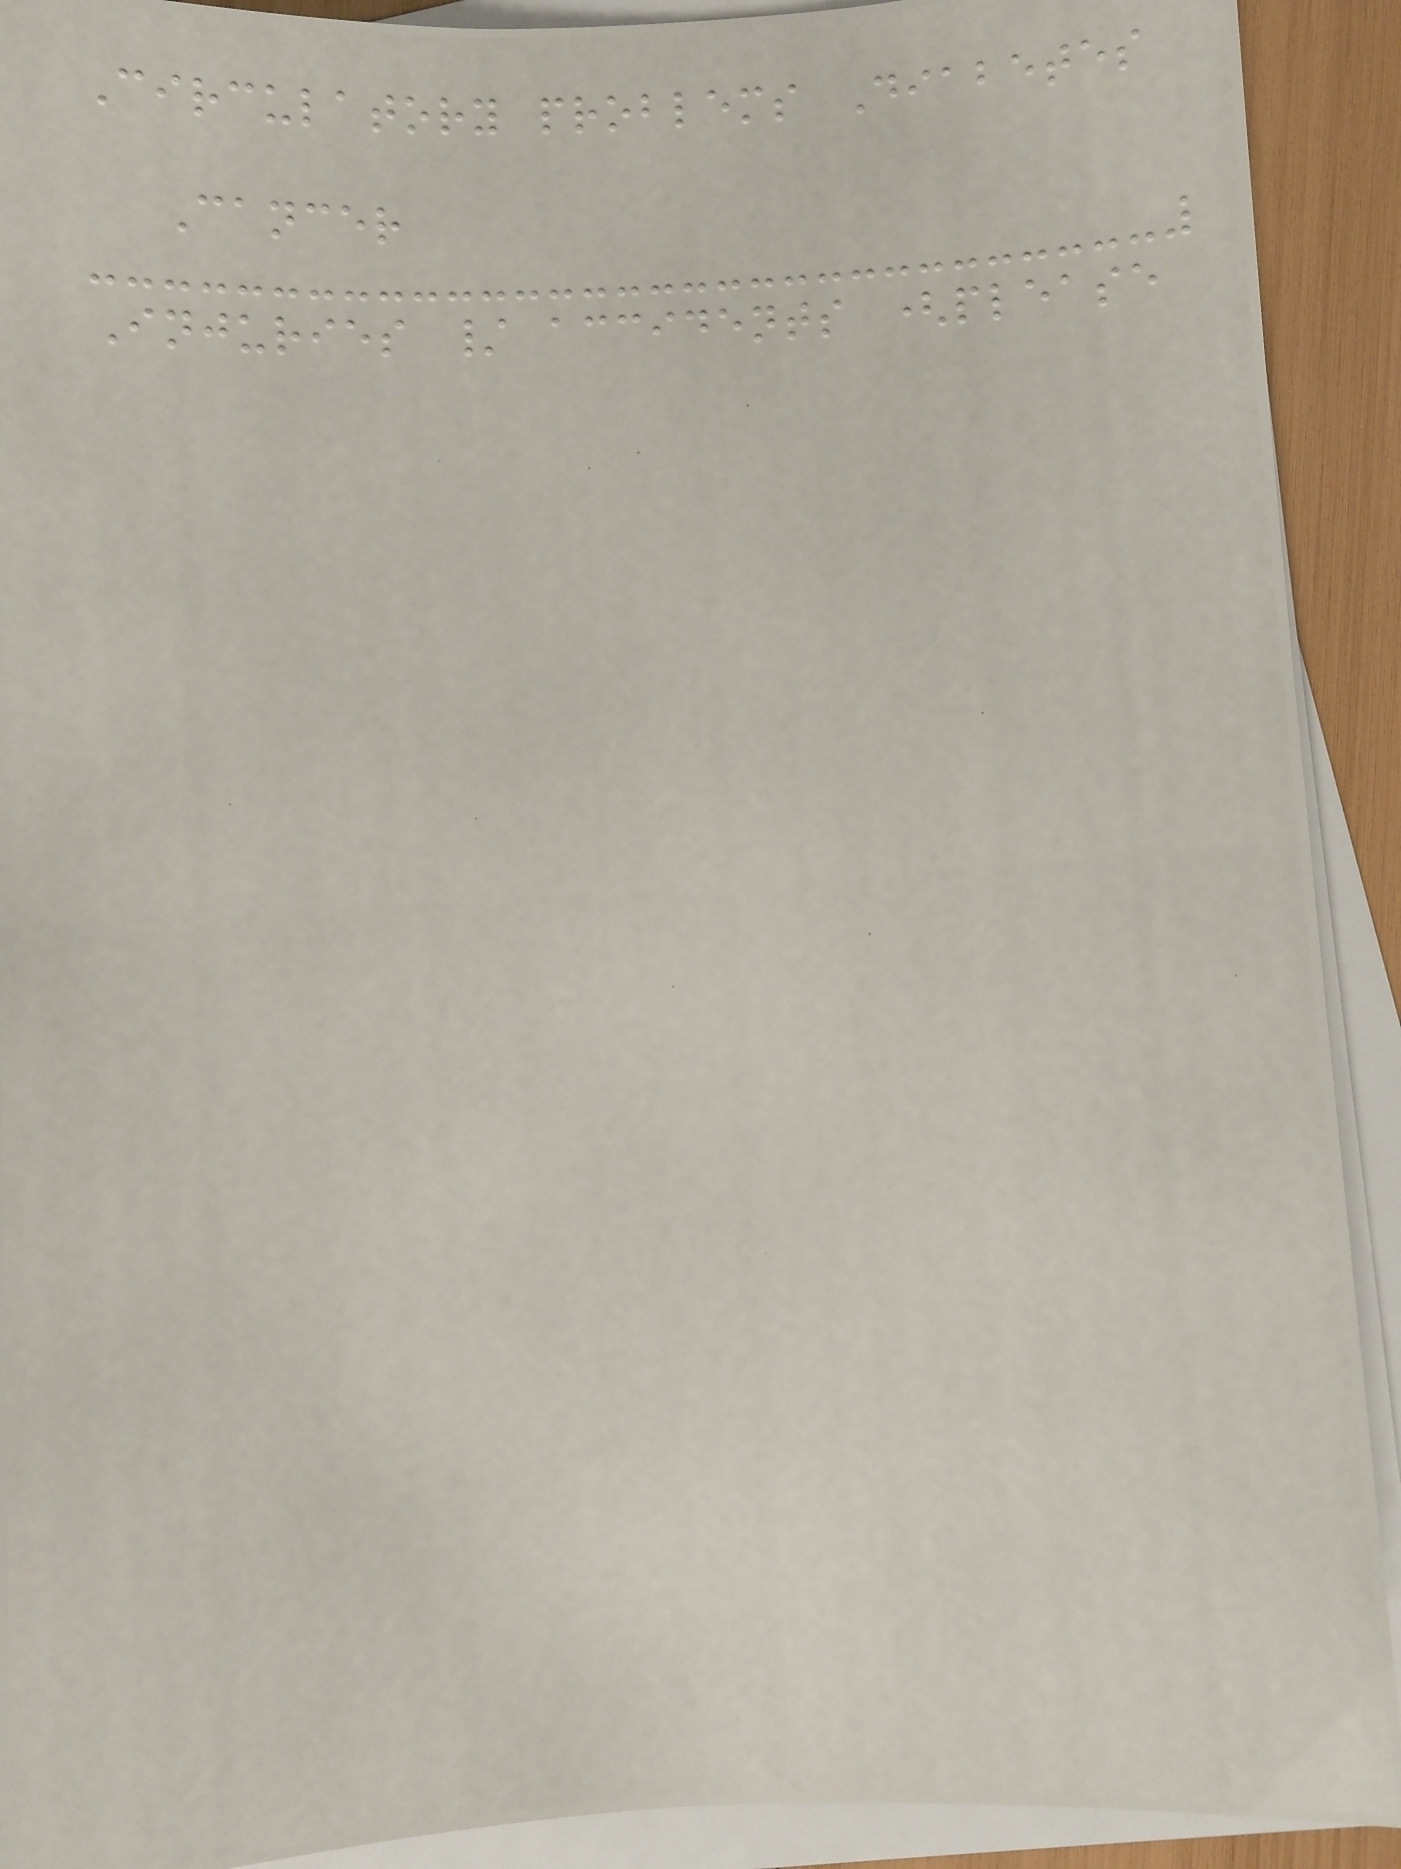Circulatory problems Diabetes
Cancer
Injuries / accidents (please
